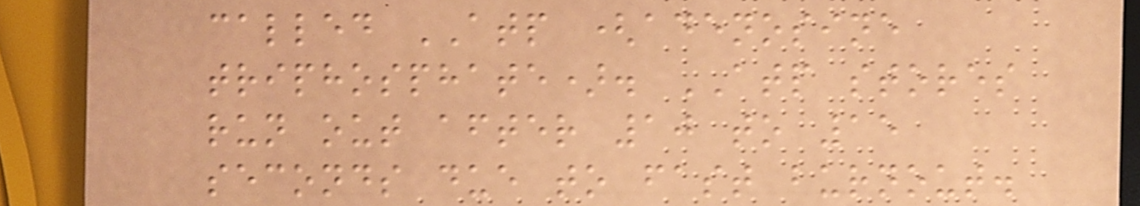called ATP (adenosine
triphosphate). ATP stores
run out after 10 to 15
seconds due to fast burnout.
